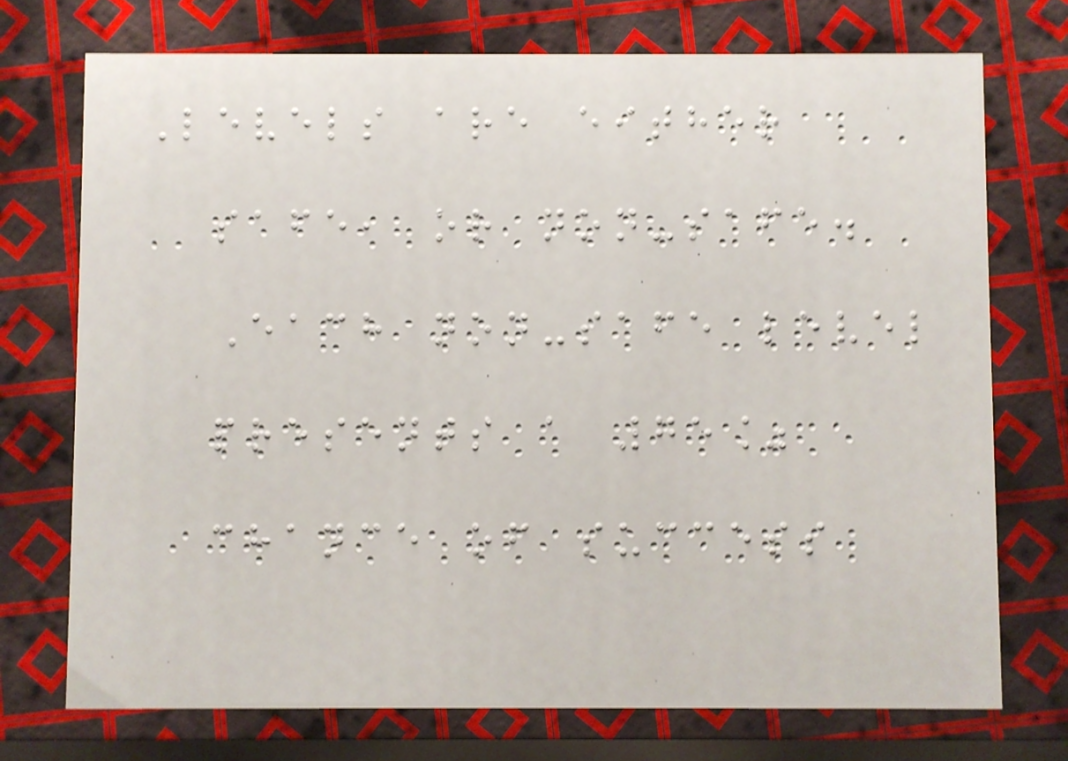Levels are either
safe, or non-safe.
Each non-safe level
presents a 75%
chance of success
